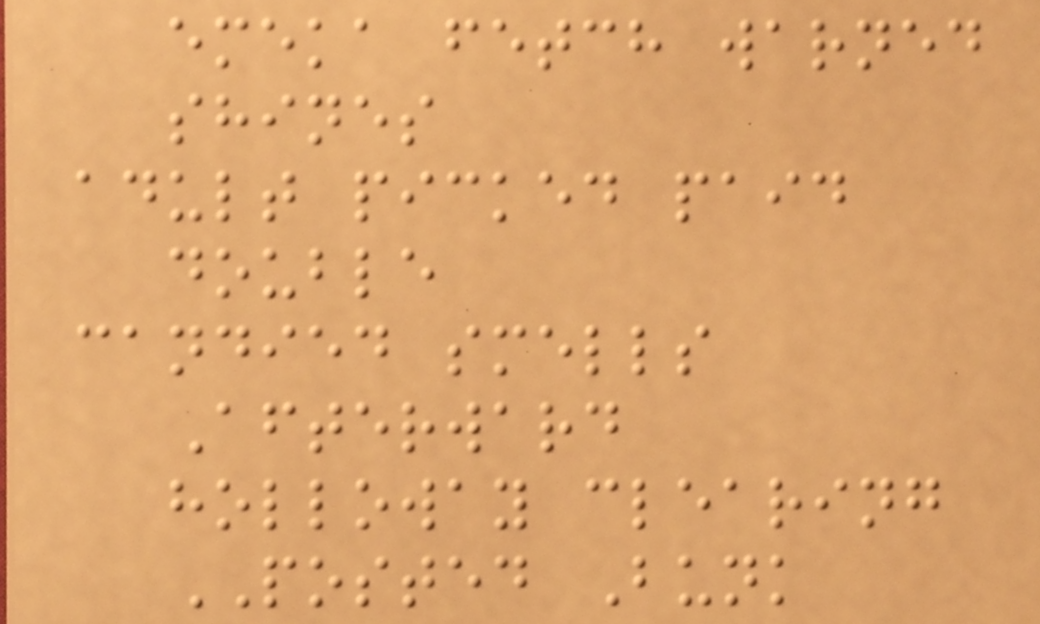emeka fetch warned
shines
adult picked paid
double
candied smells
Afterward
holloway clearing
POSTED Bunk
